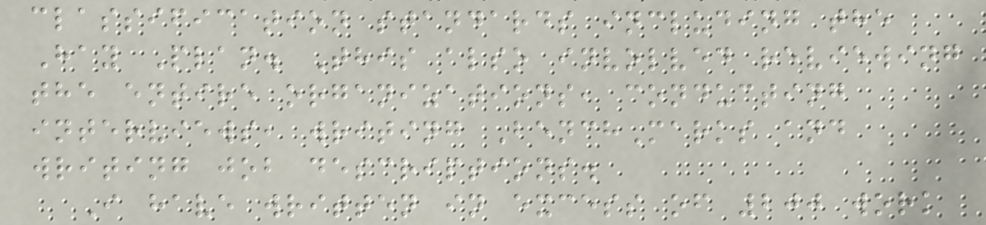classification standards including the
Hay Plan. This also involved reviewing
the entire organizations, conducting
interviews, writing BenchMarks and
writing job descriptions.
I have written in excess of 200 work
